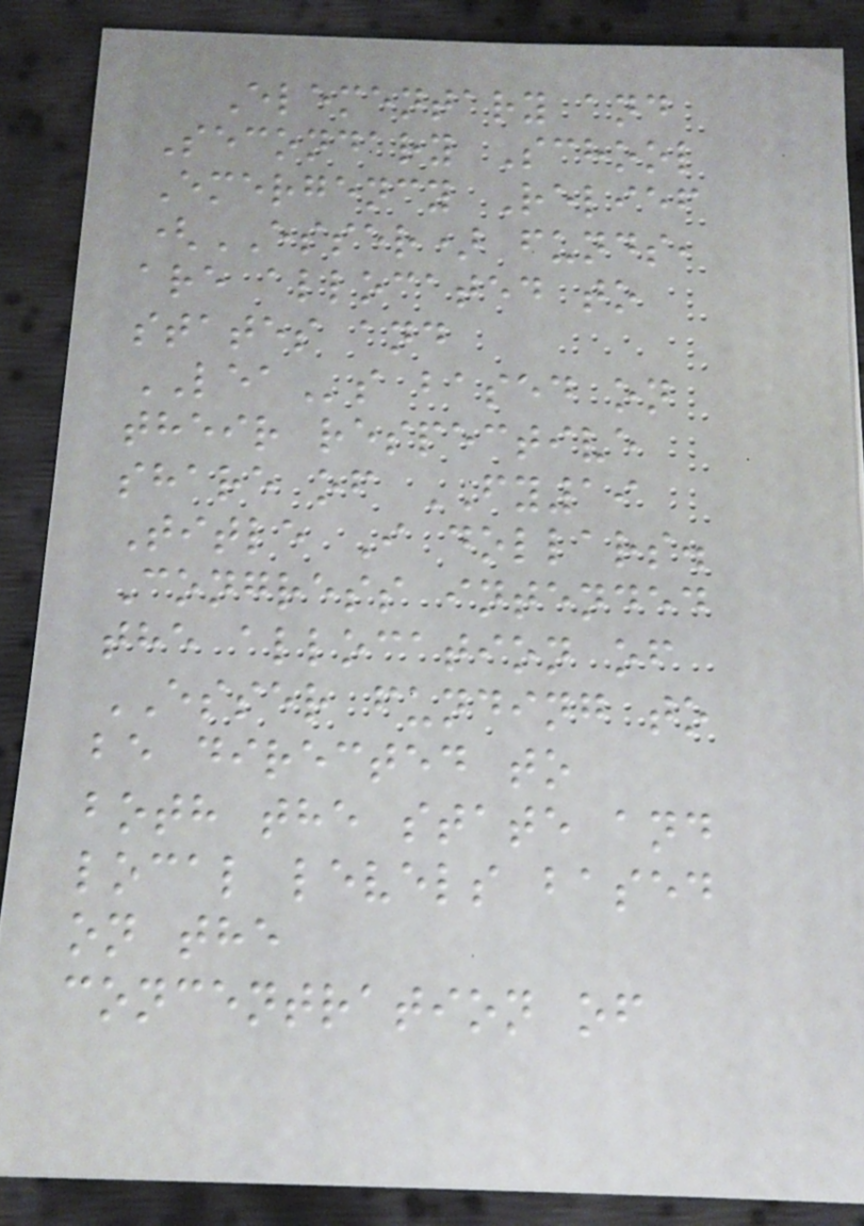Elementary and
Secondary School
Emergency Relief
(ESSER) funds,
are allocated to
states and
LEAs based on
their respective
share of FY19
Title I dollars.
Congress intended
the allocation of
ESSER funding to
be directed to
both the state and
local levels based
on the
concentration of
